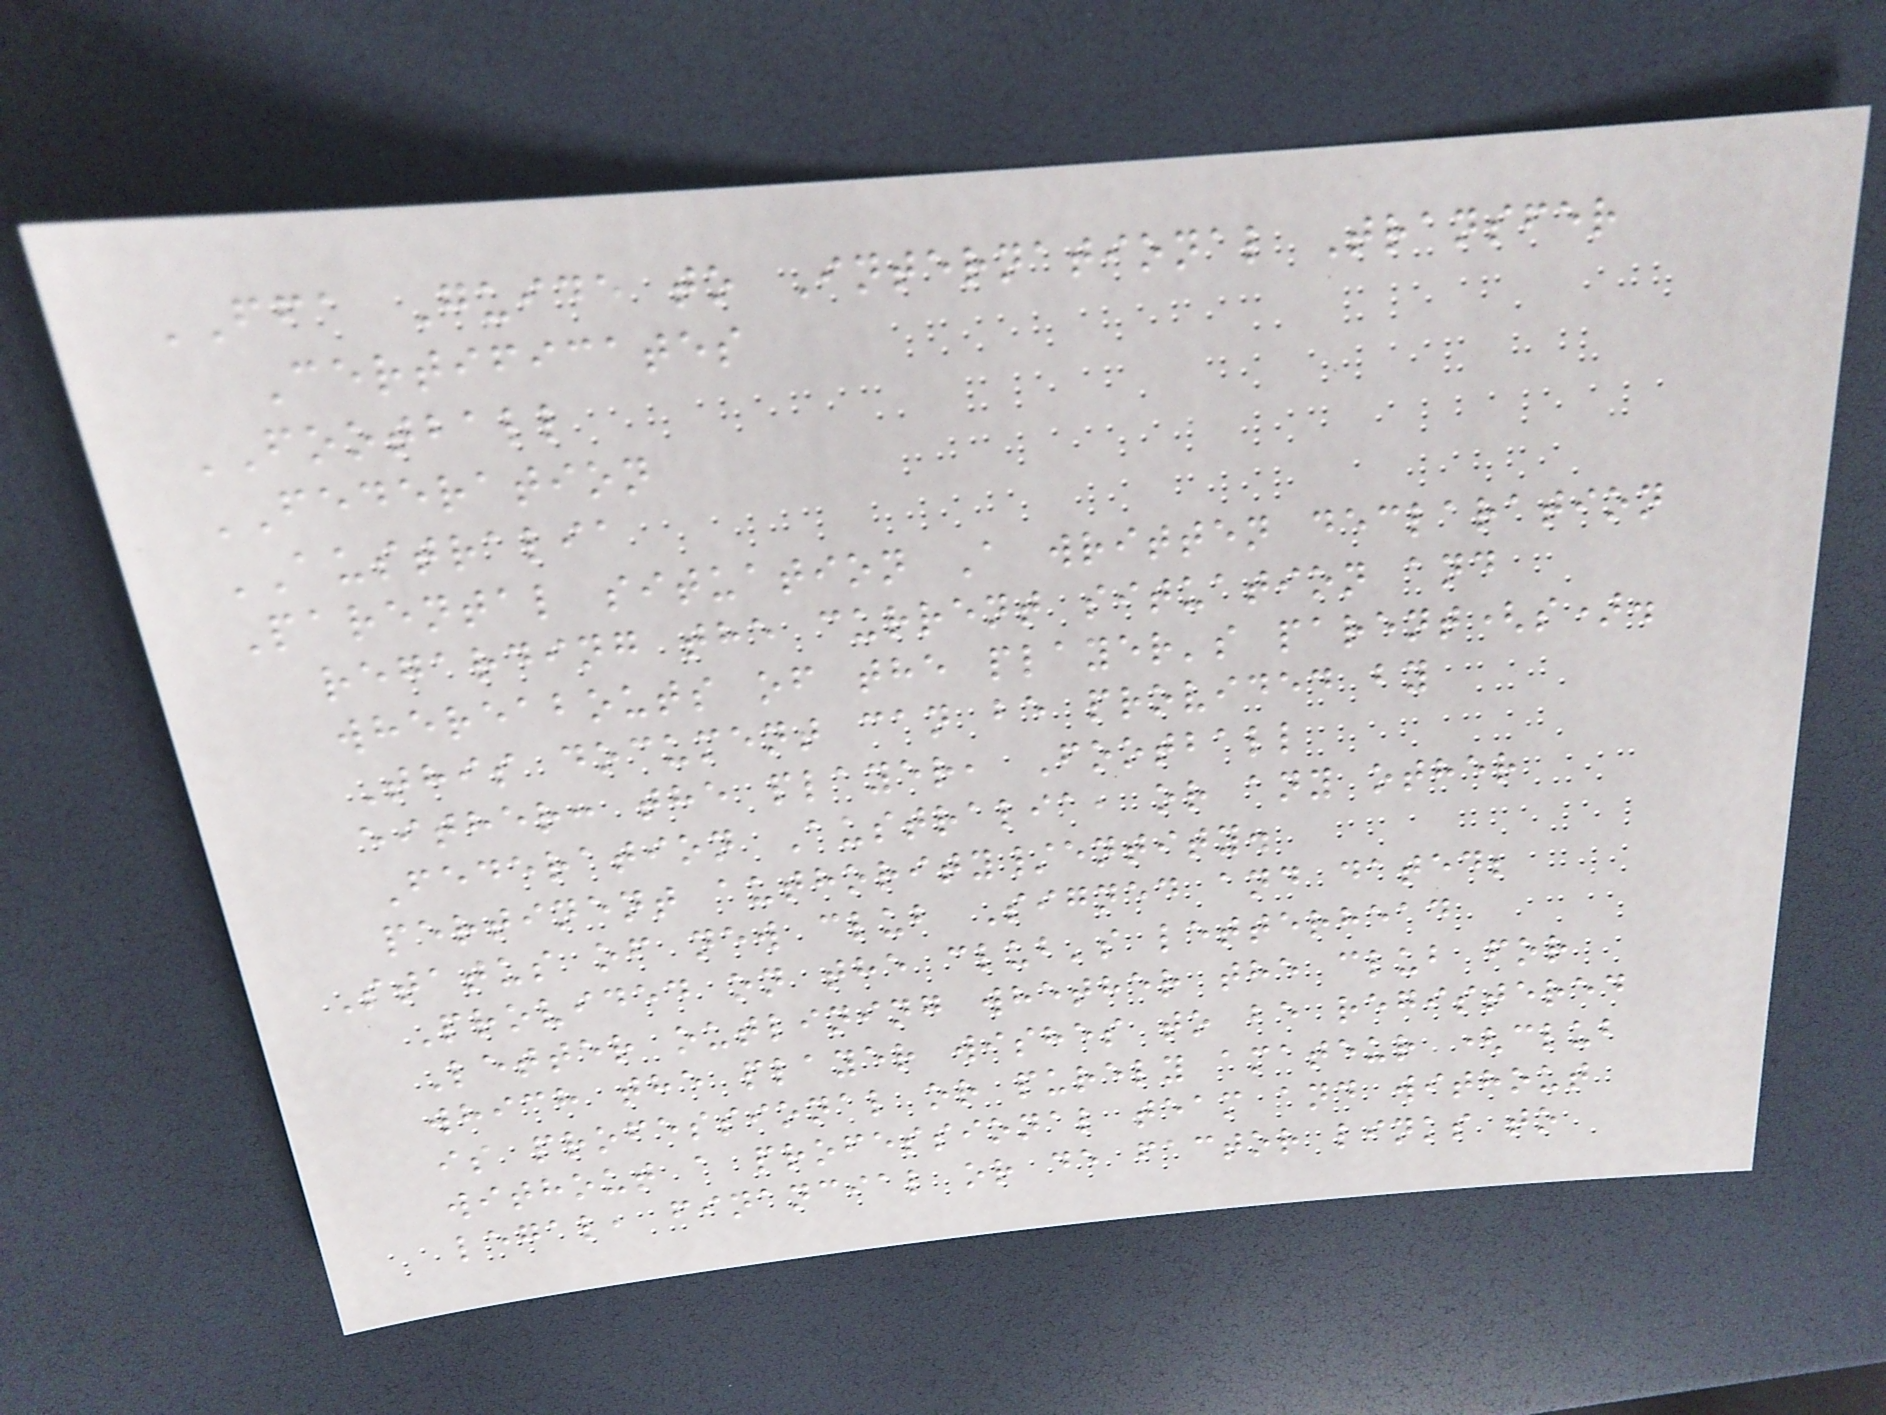FFA Guide to International Transfer
Certificates
FOOTBALL
FEDERATION
AUSTRALIA
Parental situation A written declaration
regarding the current situation and
whereabouts of the player's parent(s).
This document can be provided by
either: the player, Football
Federation Australia, or any other
pertinent authority/entity.
Status of new club Signed and dated;
Provided on the club's letterhead
Letter outlining whether the club for
which the player wishes to be registered
is professional or purely amateur (club
without a professional team and without
legal, financial or de factor links to
